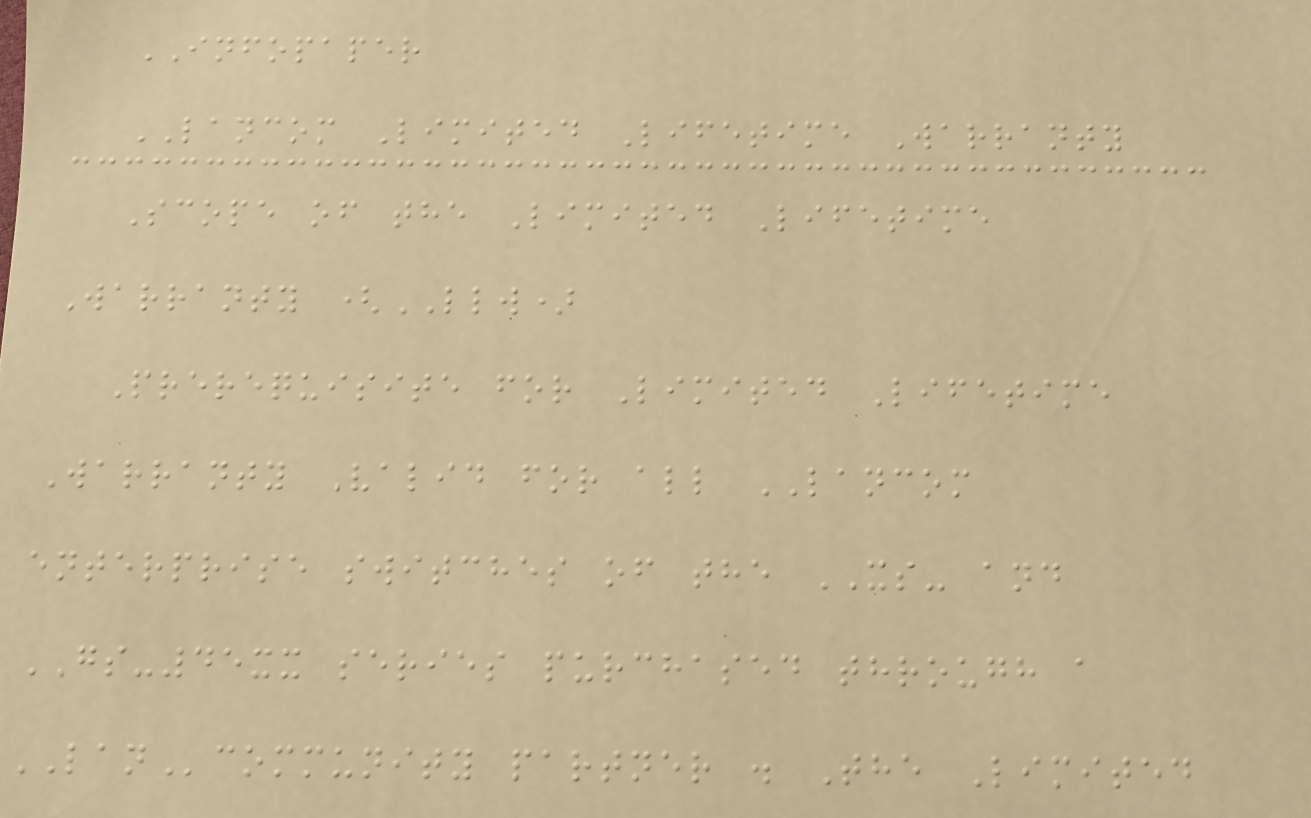INFOPAPER
LANCOM Limited Lifetime Warranty
Scope of the Limited Lifetime
Warranty (LLW)
Prerequisite for Limited Lifetime
Warranty Valid for all LANCOM
enterprise switches of the XS- and
GS-45xx series purchased through a
LANcommunity partner . The Limited
